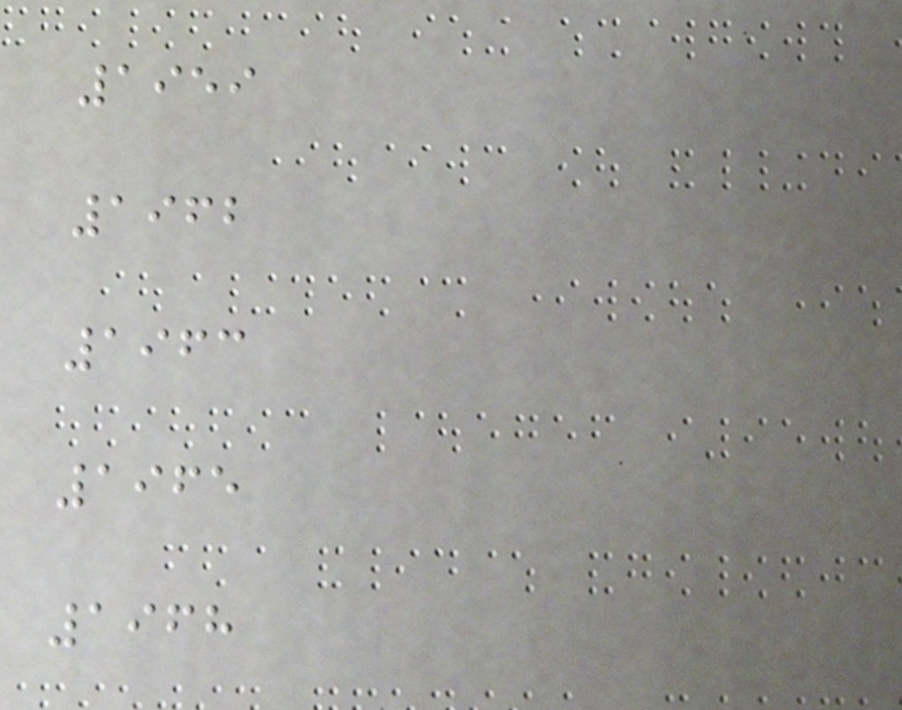1959
1962
1963
1965
1968
